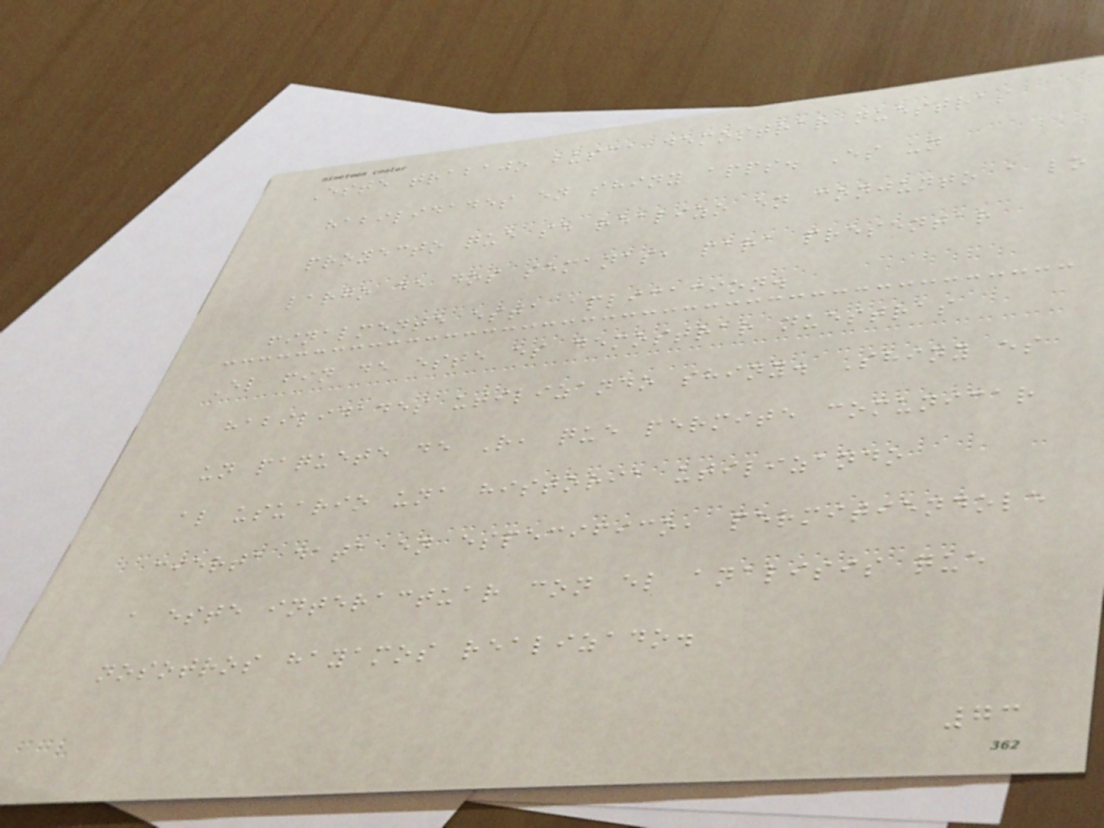Este trabajo busca demostrar nuestras
habilidades en shiny apps. Es un
proyecto que se realizo en conjunto a lo
largo de dos semanas, para presentar
finalmente esta aplicacion.
El fin de este es demostrar nuestras
habilidades utilizando shiny. Shiny es
un paquete de R, que permite comunicar
al usuario una historia utilizando
cierta data en especifico, permitiendole
a este interactuar con el analisis que
nosotros hayamos realizado.
73
